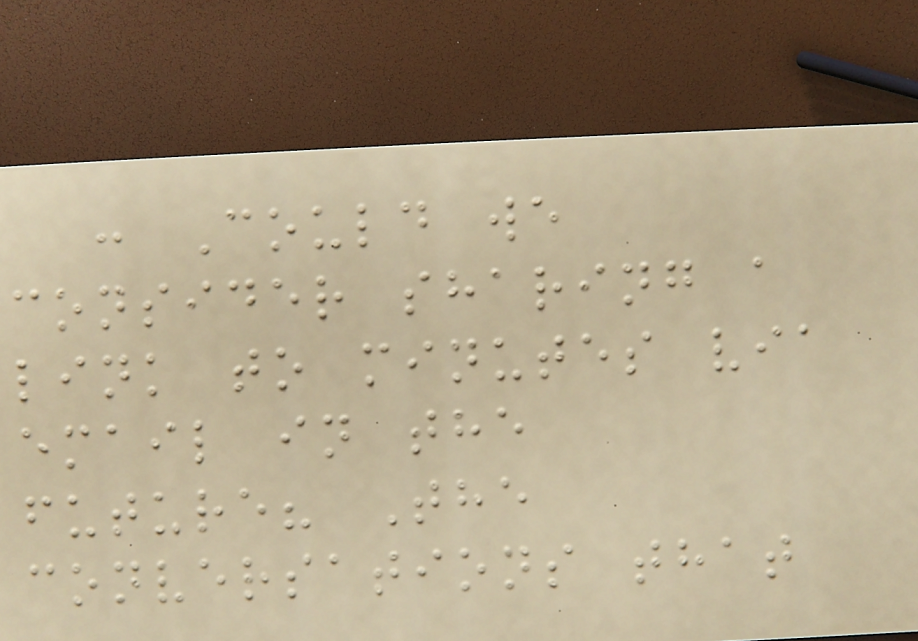: Could we
consider sharing a
link to minutes via
email in the
future? The
conversations that
